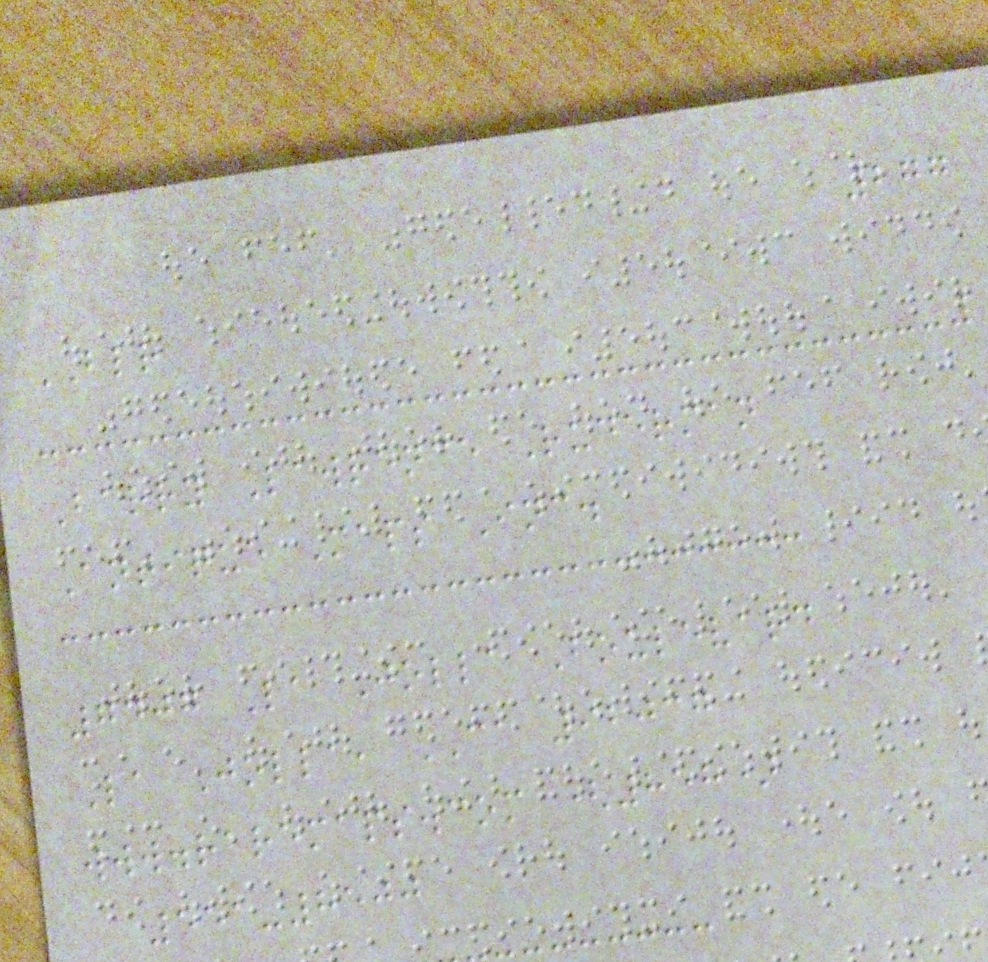277
BLR
Barry Lawrence Ruderman
Antique Maps Inc.
7407 La Jolla Boulevard
La Jolla, CA 92037
www.raremaps.com (858)
551-8500
